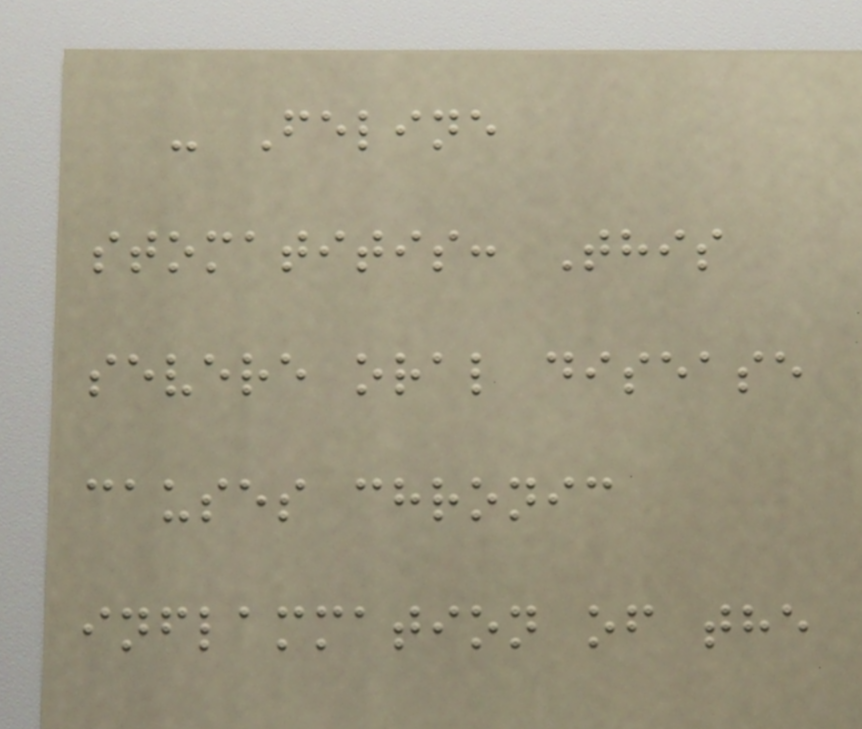- Feline
stomatitis: This
severe oral disease
causes chronic
inflammation of the
